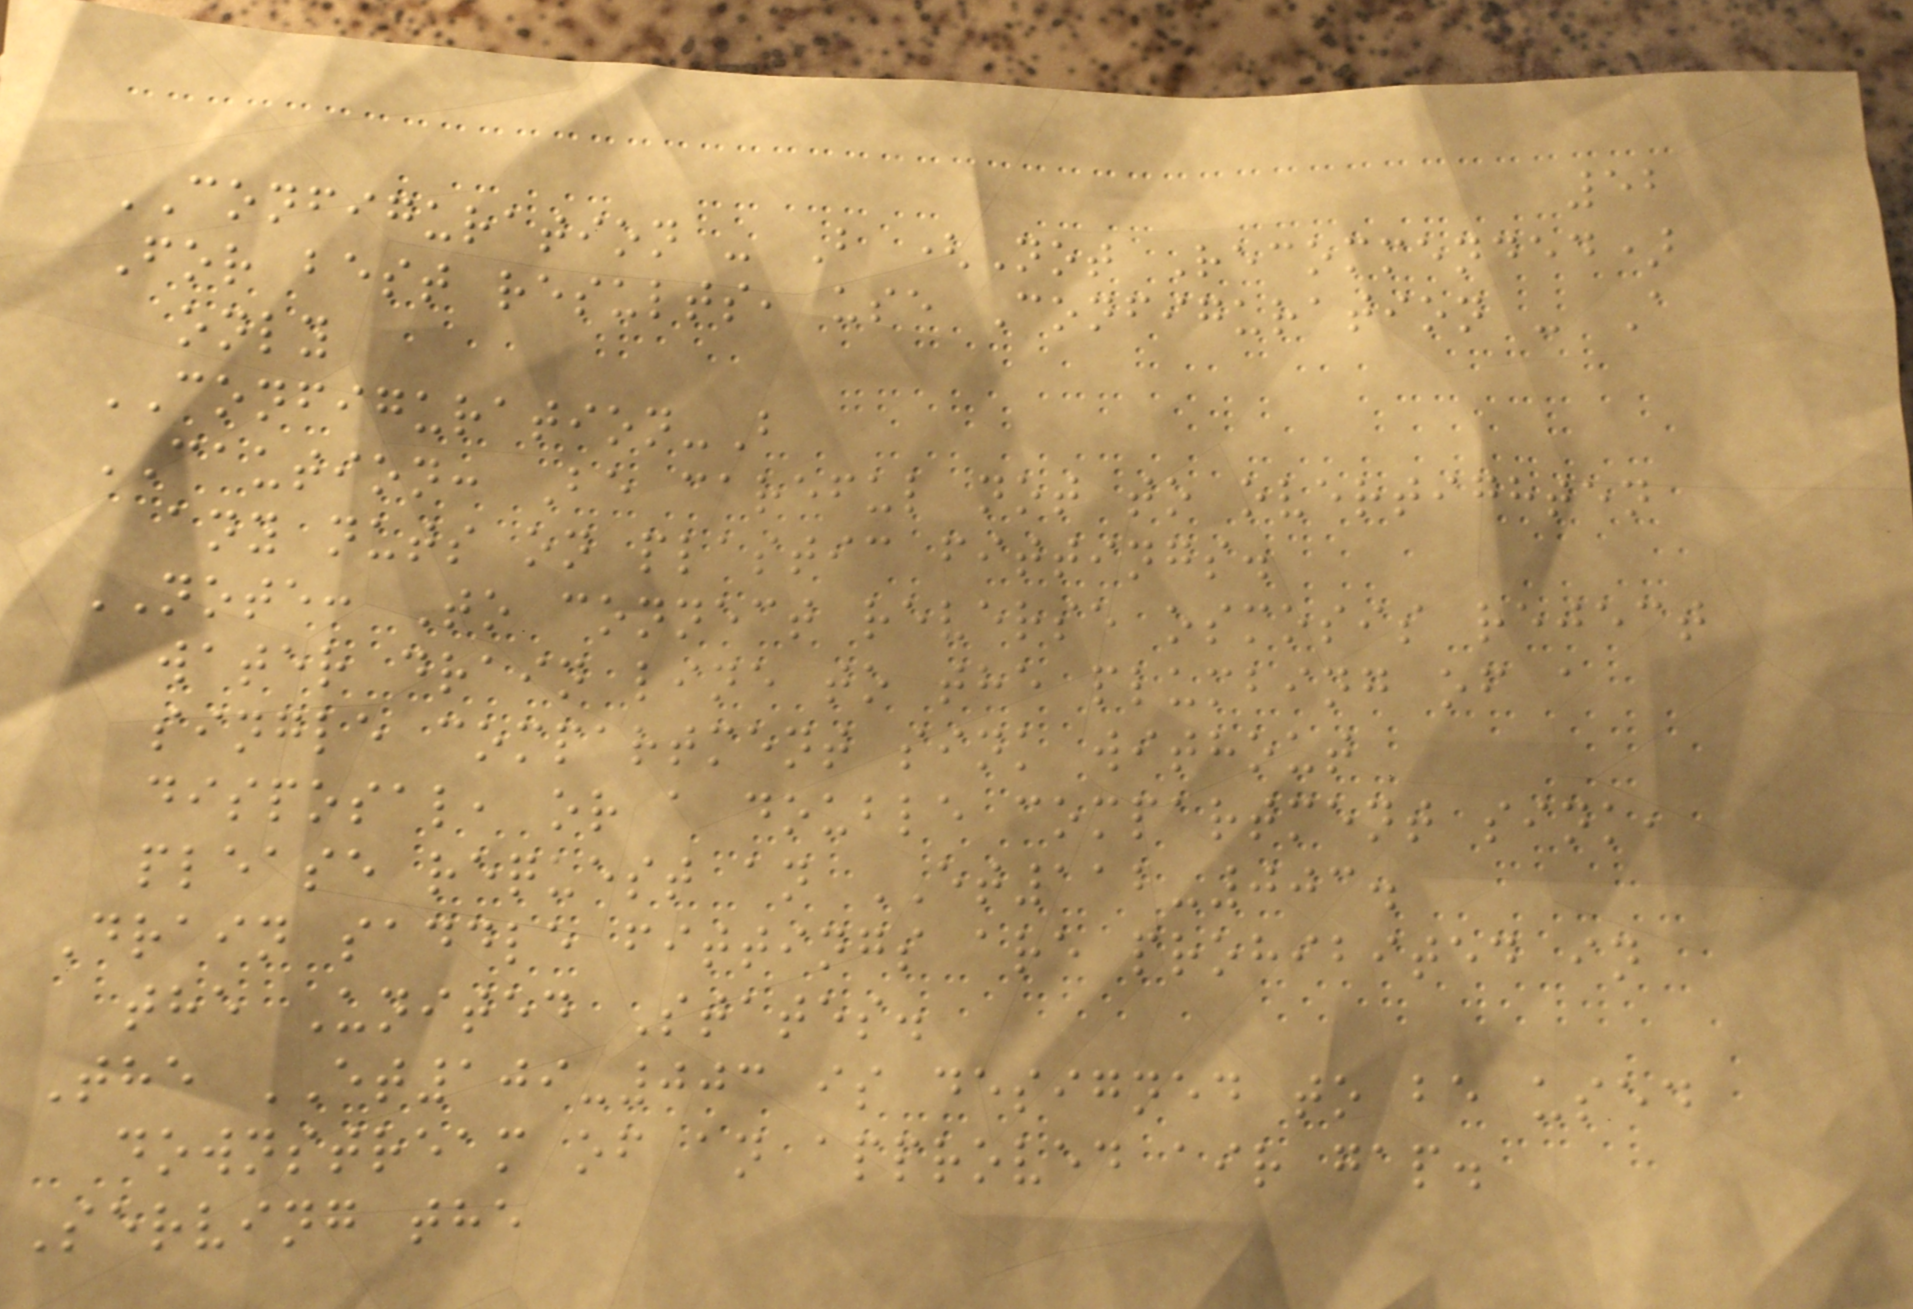52
CONFIGURATION - B (Not Recommended)
For best results, use Configuration - A
only
CONFIGURATION-B
CAUTION: Be careful not to overtighten
any nuts on plastic fittings.
NOTE: To connect reverse osmosis reject
water drain line to the plumbing of a
single compartment sink without
disposal, or a double compartment sink,
please request an ET112-003.
Drain saddle fittings are prohibited in
the United States.
The ET109-003 is designed to be used
downstream of an approved air gap.
Serving the
